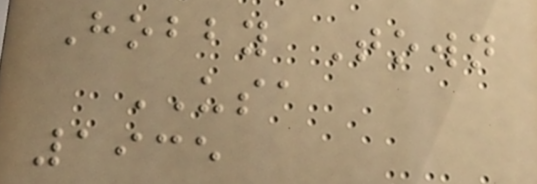Hobby Town
USA
1935
